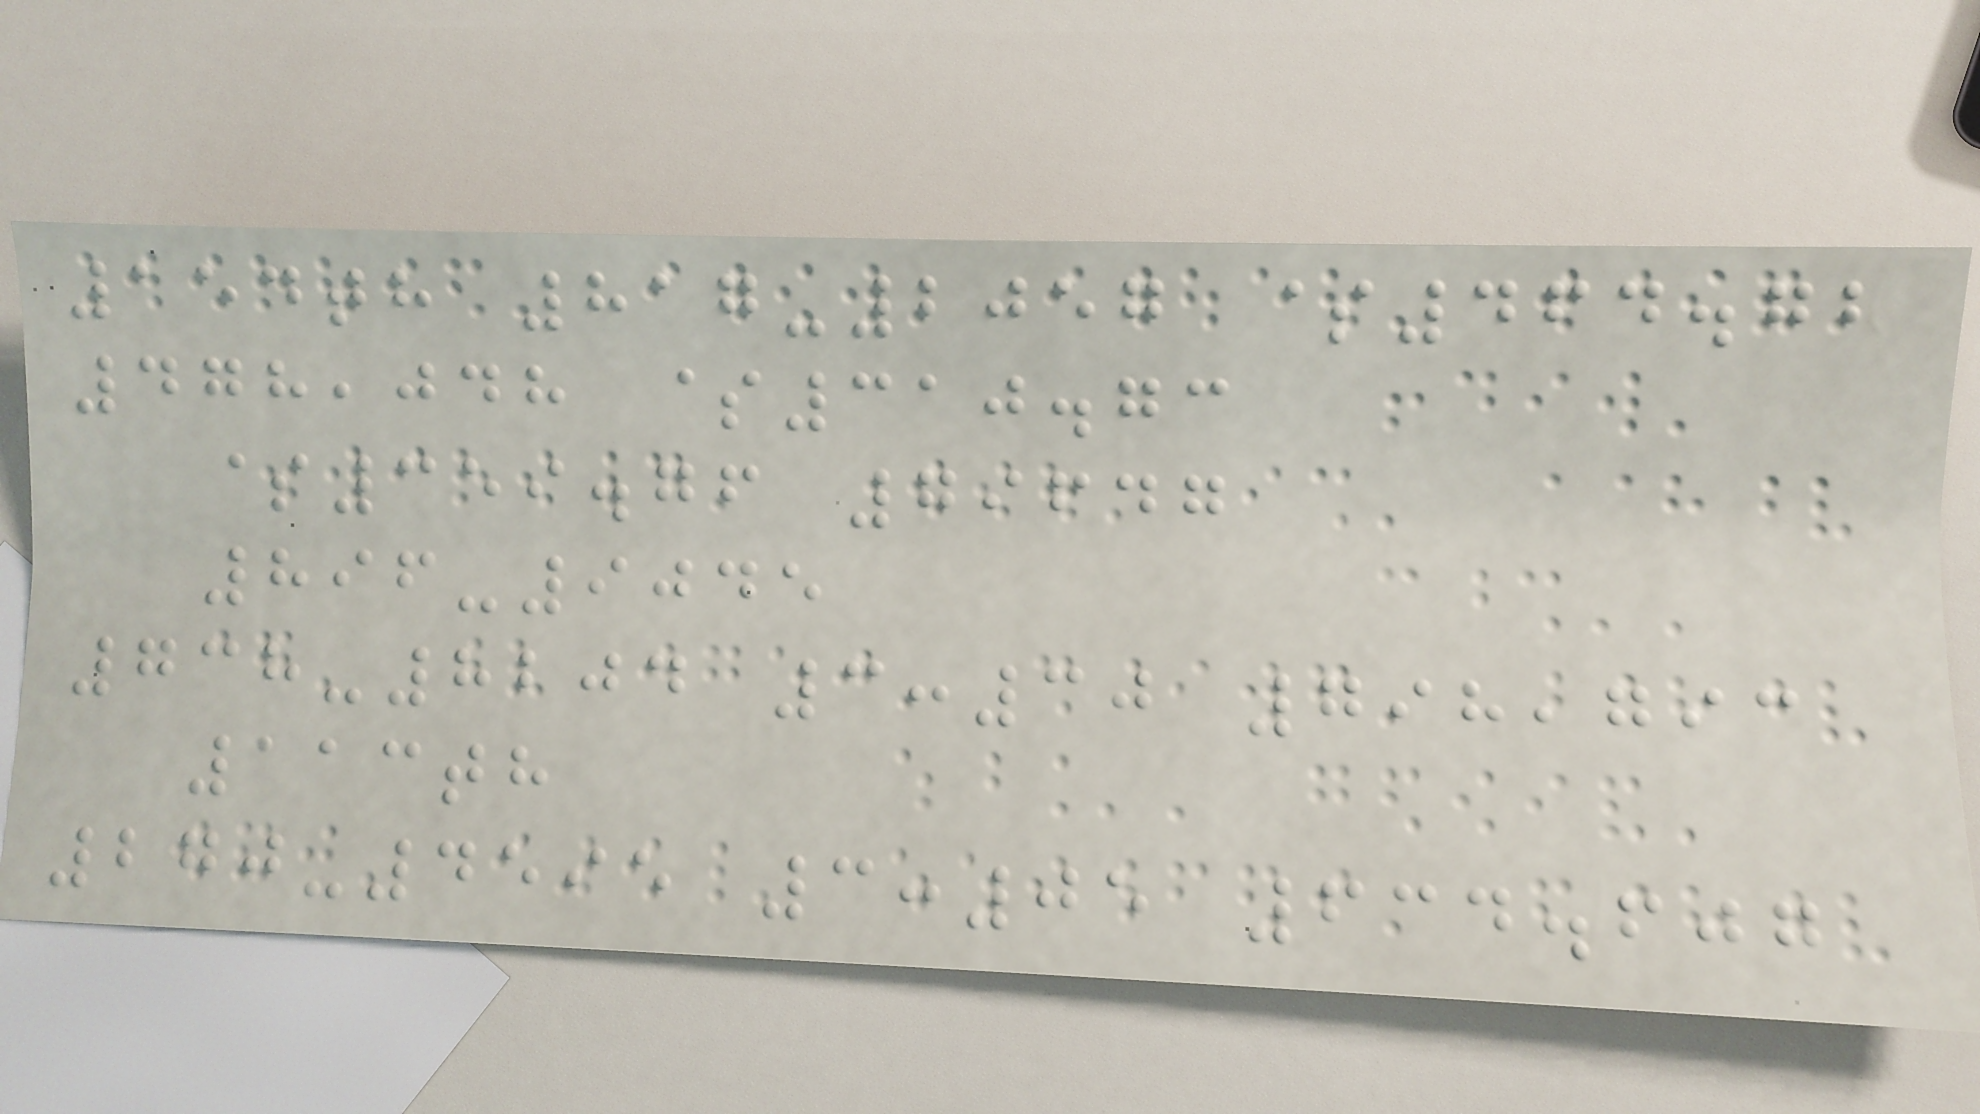154th 817-2057 $464.72
478,048 $310.73
$359.76 79647
896-9045
738-8204 3:30 798,793
113th
270-4595 3:05 634.607
